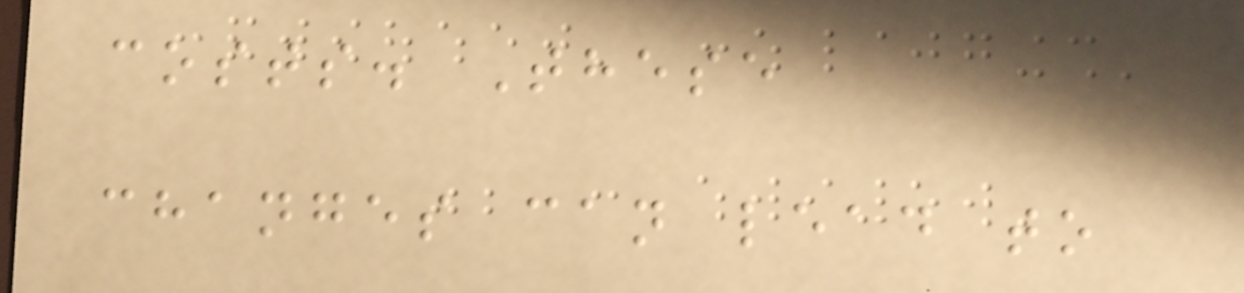costs. These
changes can lead to
